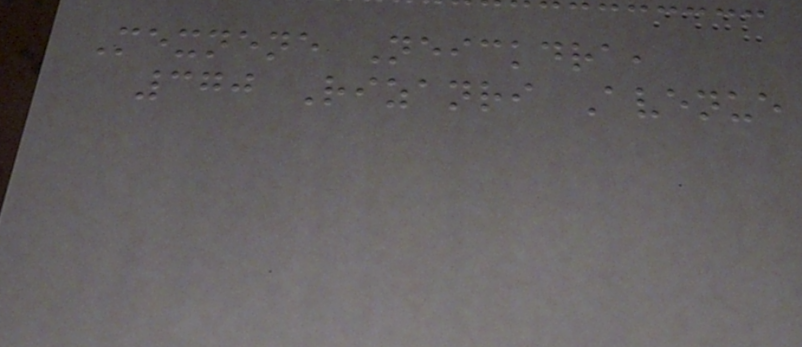Mexnene Neickdra,
370 Rizanri Avenue
